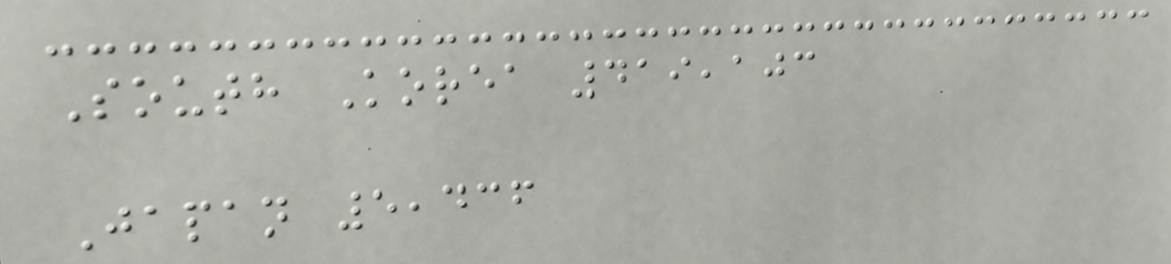South Korea 419,103
Japan 5,436
